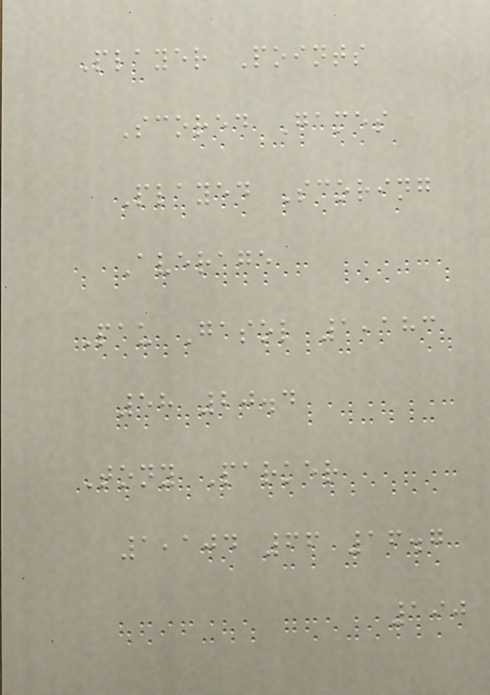Player Points
Scored Games
Played Scoring
Average
Pau Gasol 1,183
58 20.4
Tony Parker
1,104 66 16.7
190
